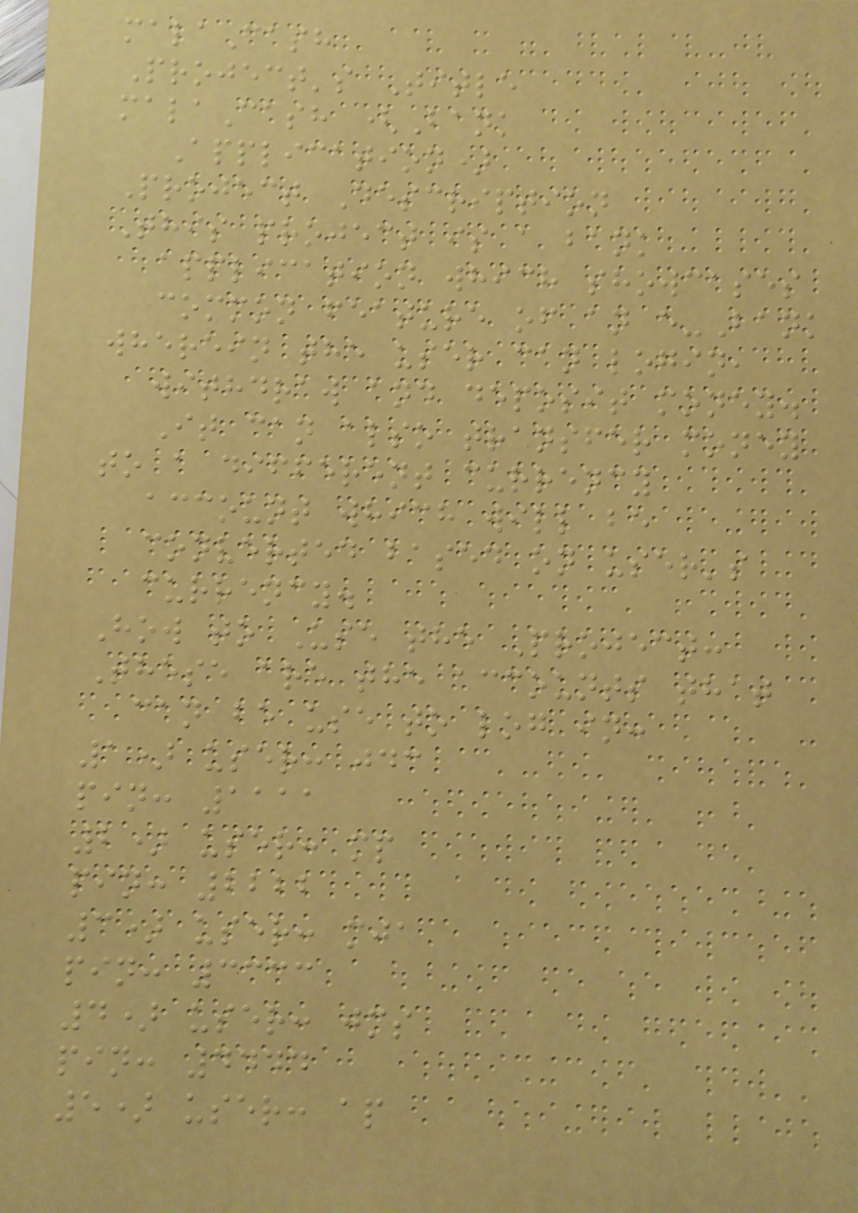malaCash
Project's Title
malaCash (Bank
Application)
Project Description
This project is a bank
application which showcases
common feature of an e-Bank
wherein the user can login,
withdraw and deposit money.
It can also transfer money
to a different currency
account which will be
converted based on user's
currency.
How to Use the Project:
These are the accounts that
can be use to log in:
1) user: jdc
pin: 1111
2) user: mp
pin: 2222
3) user: mja
pin: 3333
4) user: jms
pin: 4444
5) user: ap
